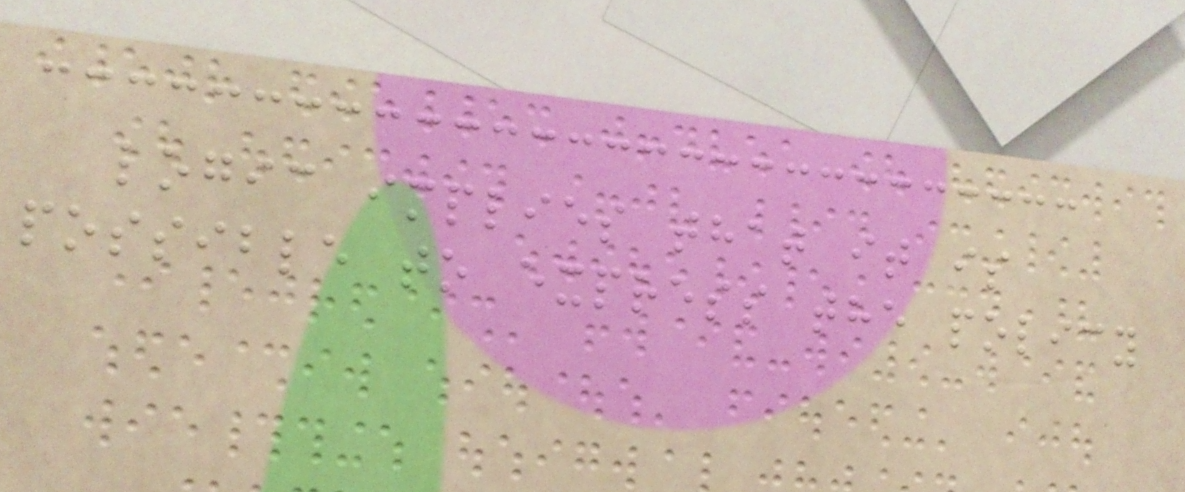logic implies that it is
possible to express the policy
